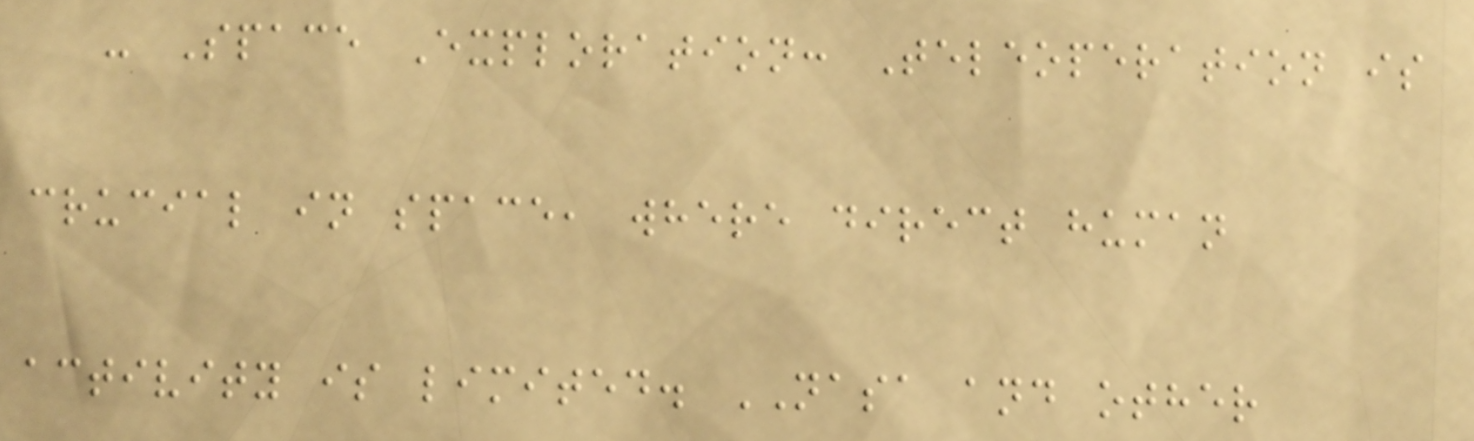- Space Exploration: Teleoperation is
crucial in space, where direct human
activity is limited. NASA and other
